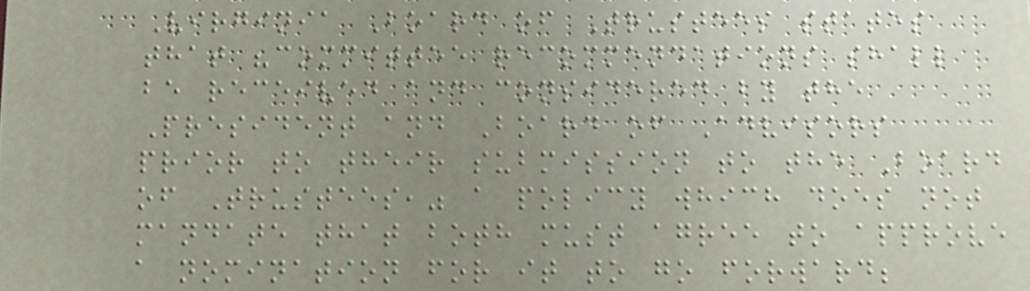Virginia Board of Trustees states
that "committee recommendations shall
be received and considered by the
President and Board of Advisors
prior to their submission to the Board
of Trustees," a policy which does not
mandate that both must agree to approve
a nomination for it to go forward;
